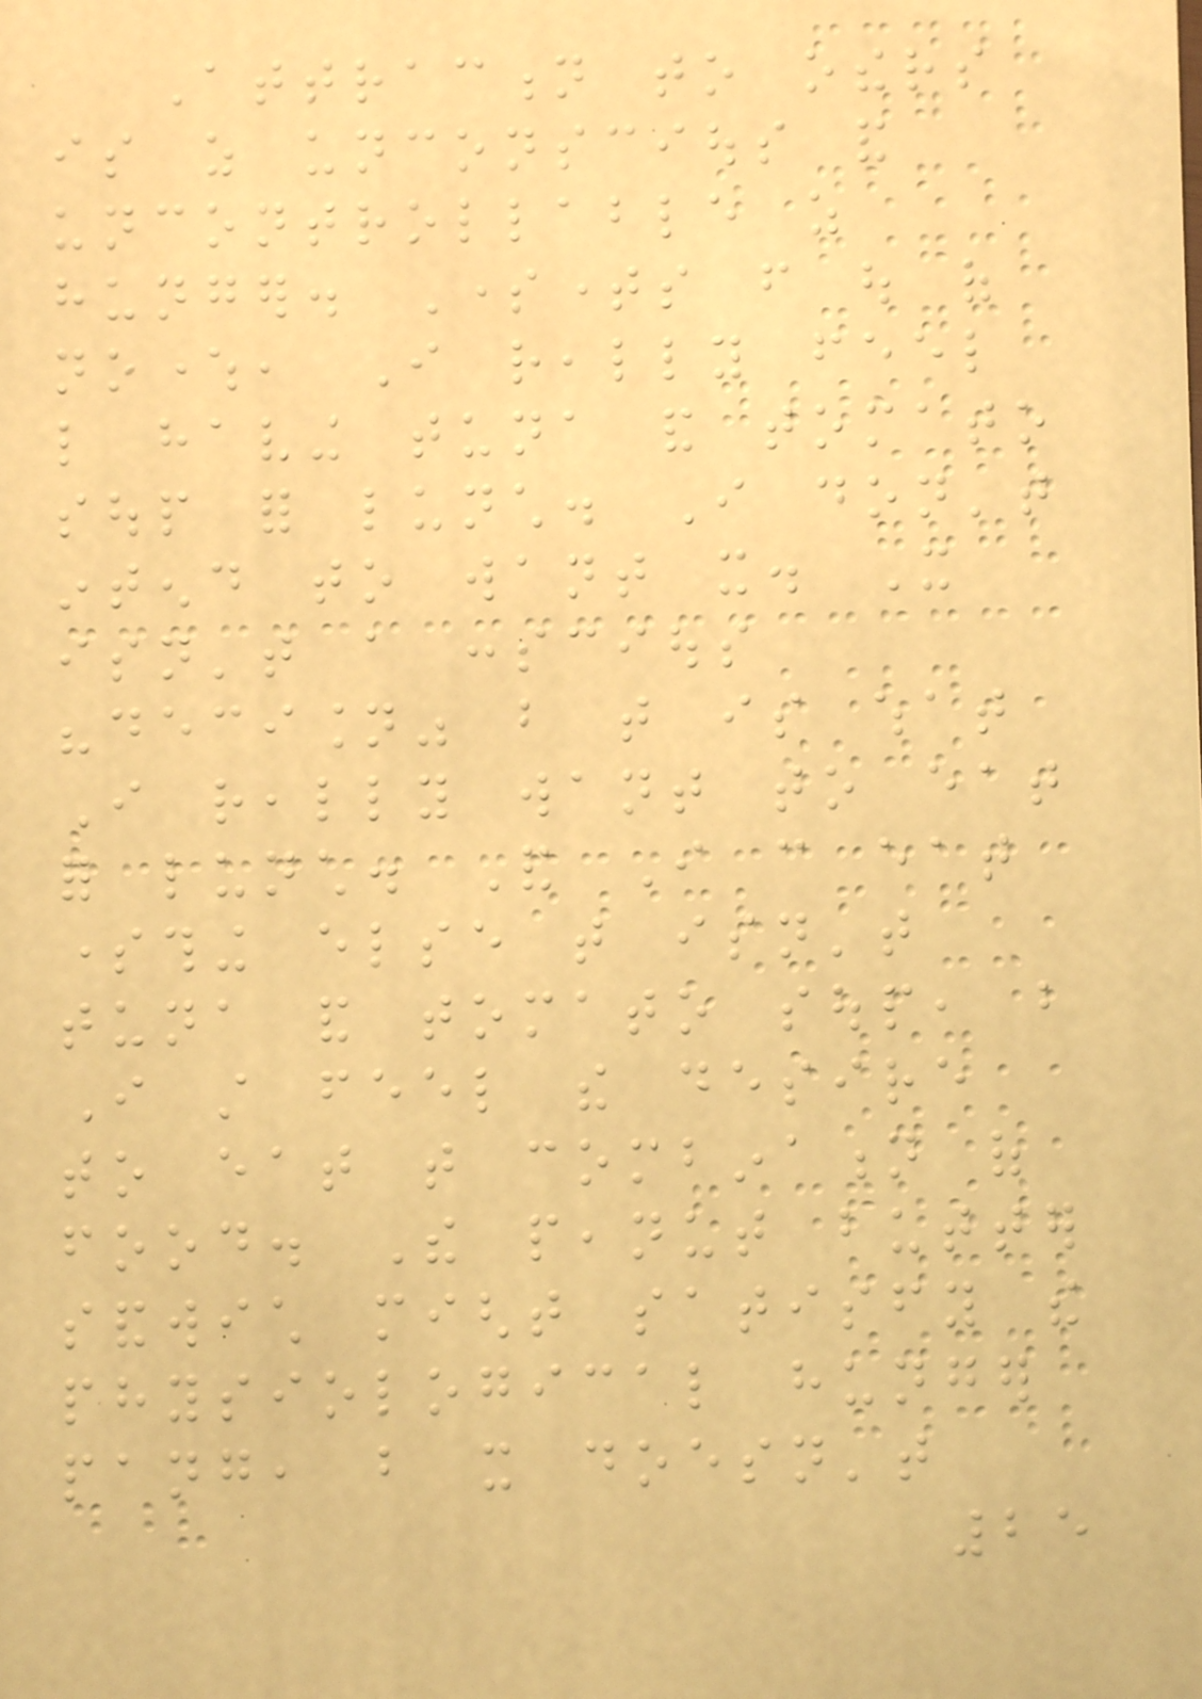Attraction to others
is as unconscious and
uncontrollable as
hunger. Sometimes from out of
nowhere, I really feel
like having tuna and tomato
soup for lunch. I don't
intend to want it. It
isn't a conscious
"decision" but that is what
I really want to eat
for lunch. And I can eat
something else that isn't
tuna and tomato soup, but
I still feel the desire
to eat that combination of
food. The peanut butter
sandwich might satisfy the
physiological hunger
pang, but it doesn't
25
